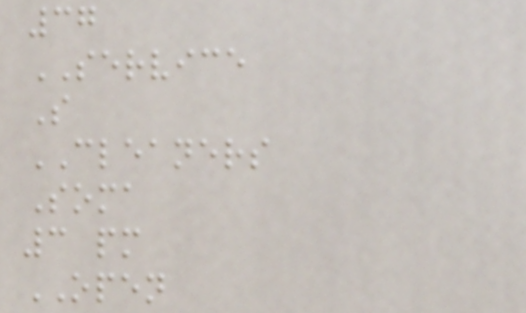37
SERVICE
S
CLEANERS
Soma
3 pm
OPEN
